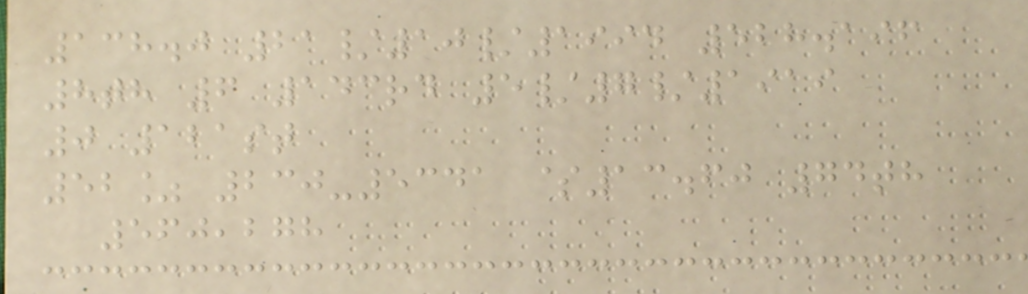138.0 21/10/1994 528.196
8th 6 143rd 5/7/1919
0 121st
52% 230-5341 $13.60 74th
560,278
